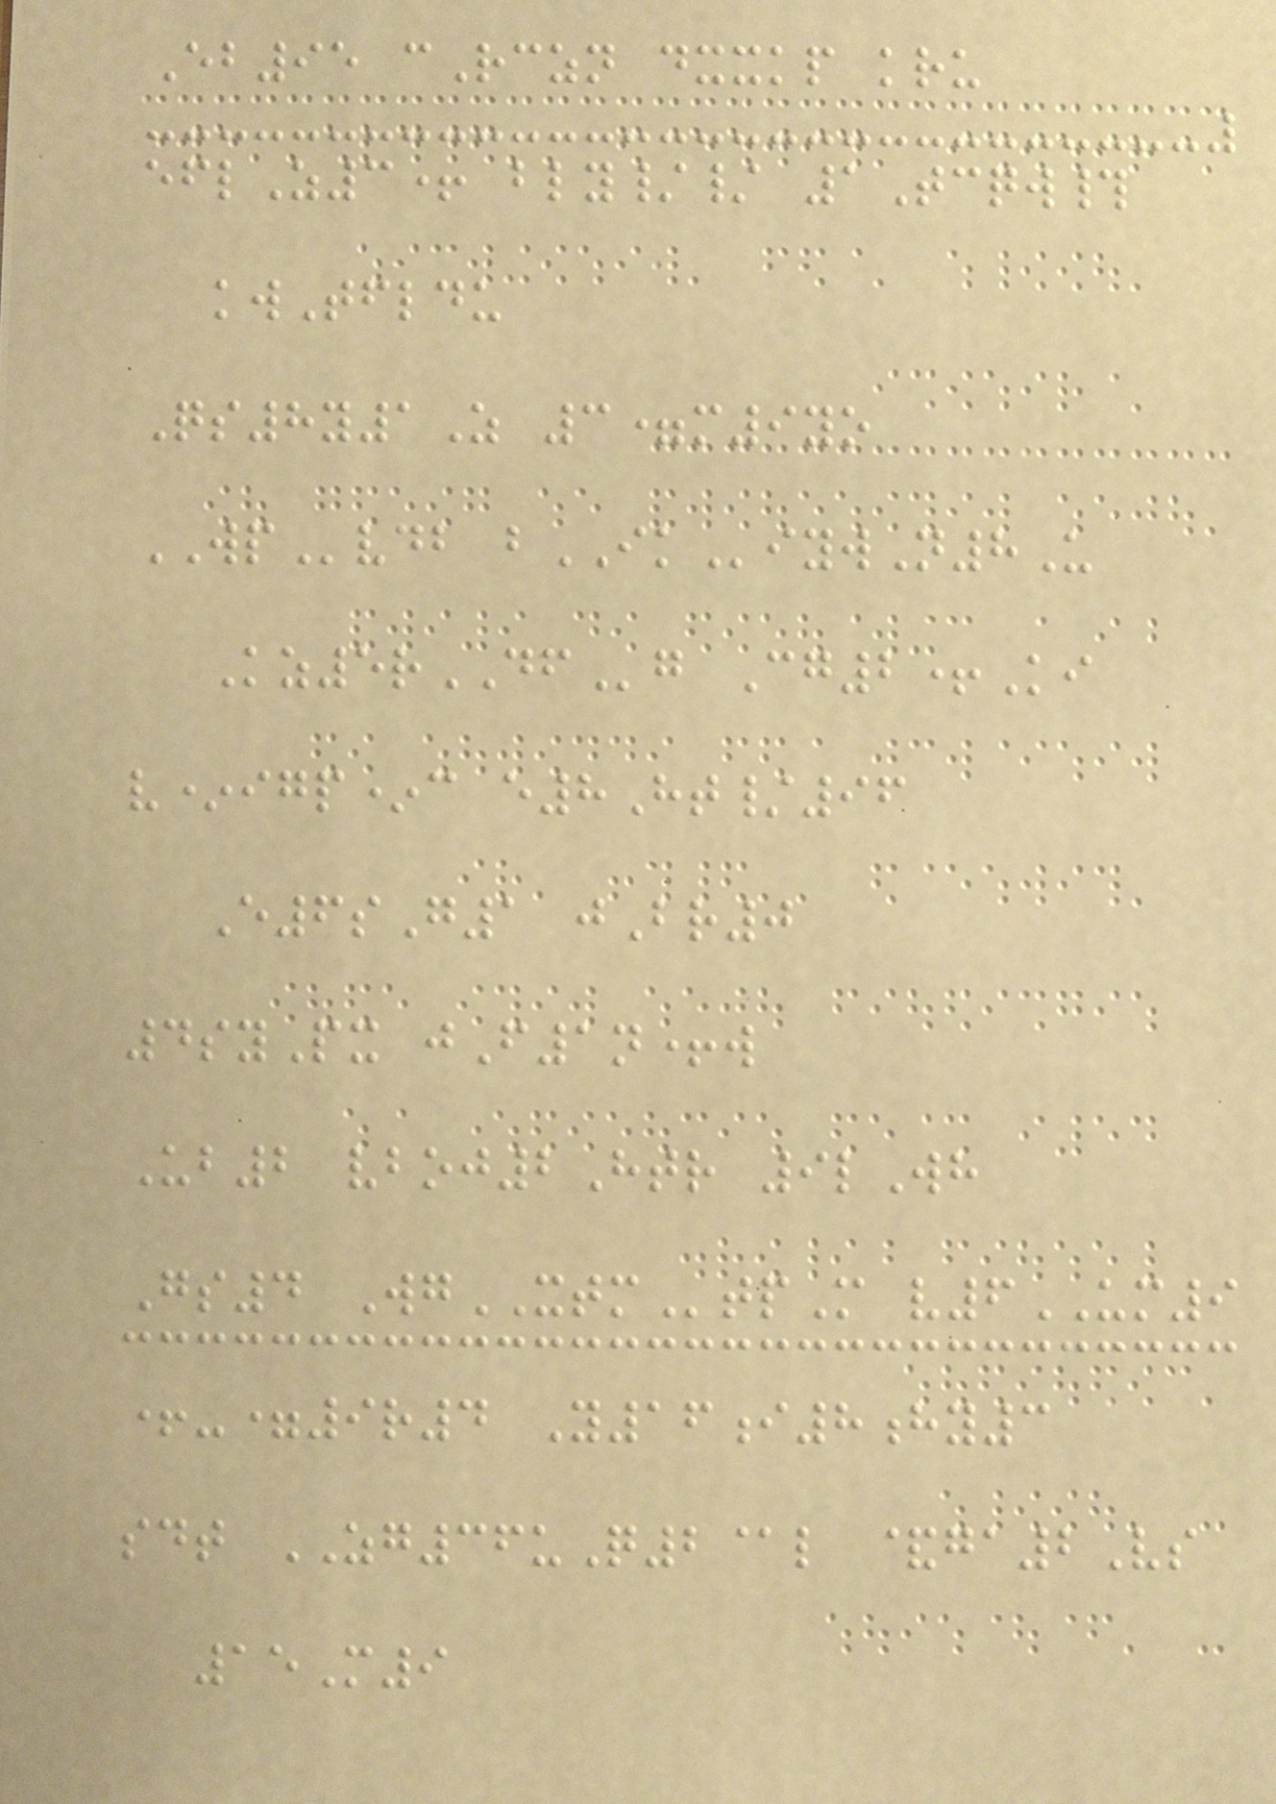Eb95 cRczn dxxkp kru
eflZ3+ bly// 1Tcqw#
kwTfldu
Qs8y1Z 3=m9yo
WPvdb bIKiywN8U
Kz5rDFg Cg2+Ki
v*igp*c e8Ht/96
E6sG1 jBr0
4syPx jF1n+w
Ub2 vboj2Htr 9lWh
Gs4 WgXTMtpM v6UM9
+-=9r4 Y16i8hy3
sdt ZG36uQ2@l &ga2Vs
15M9
